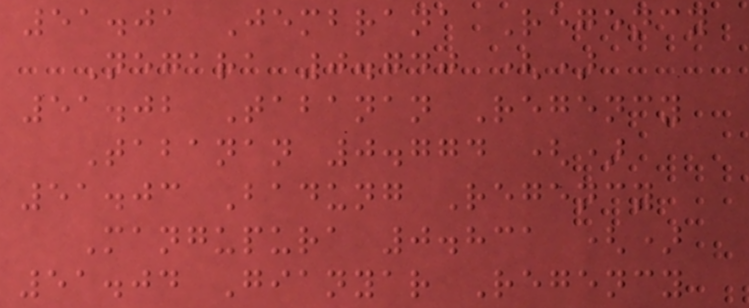51.01 Jembrana Regency
Negara 0.740 ()
51.02 Tabanan Regency
Tabanan 0.774 ()
51.03 Badung Regency
Mangupura 0.831 ()
51.04 Gianyar Regency
